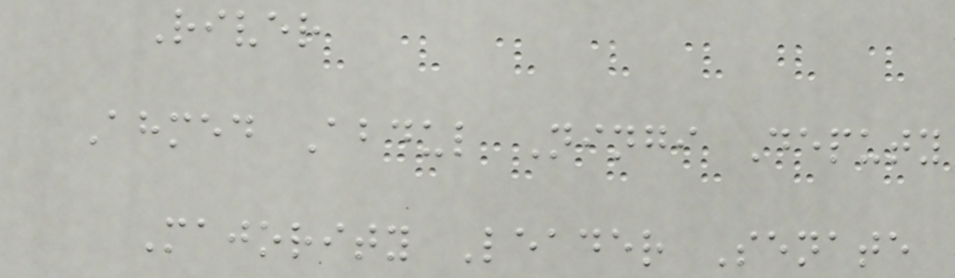River
Ahmed Abdul Ningi Deputy
Majority Leader Senate
